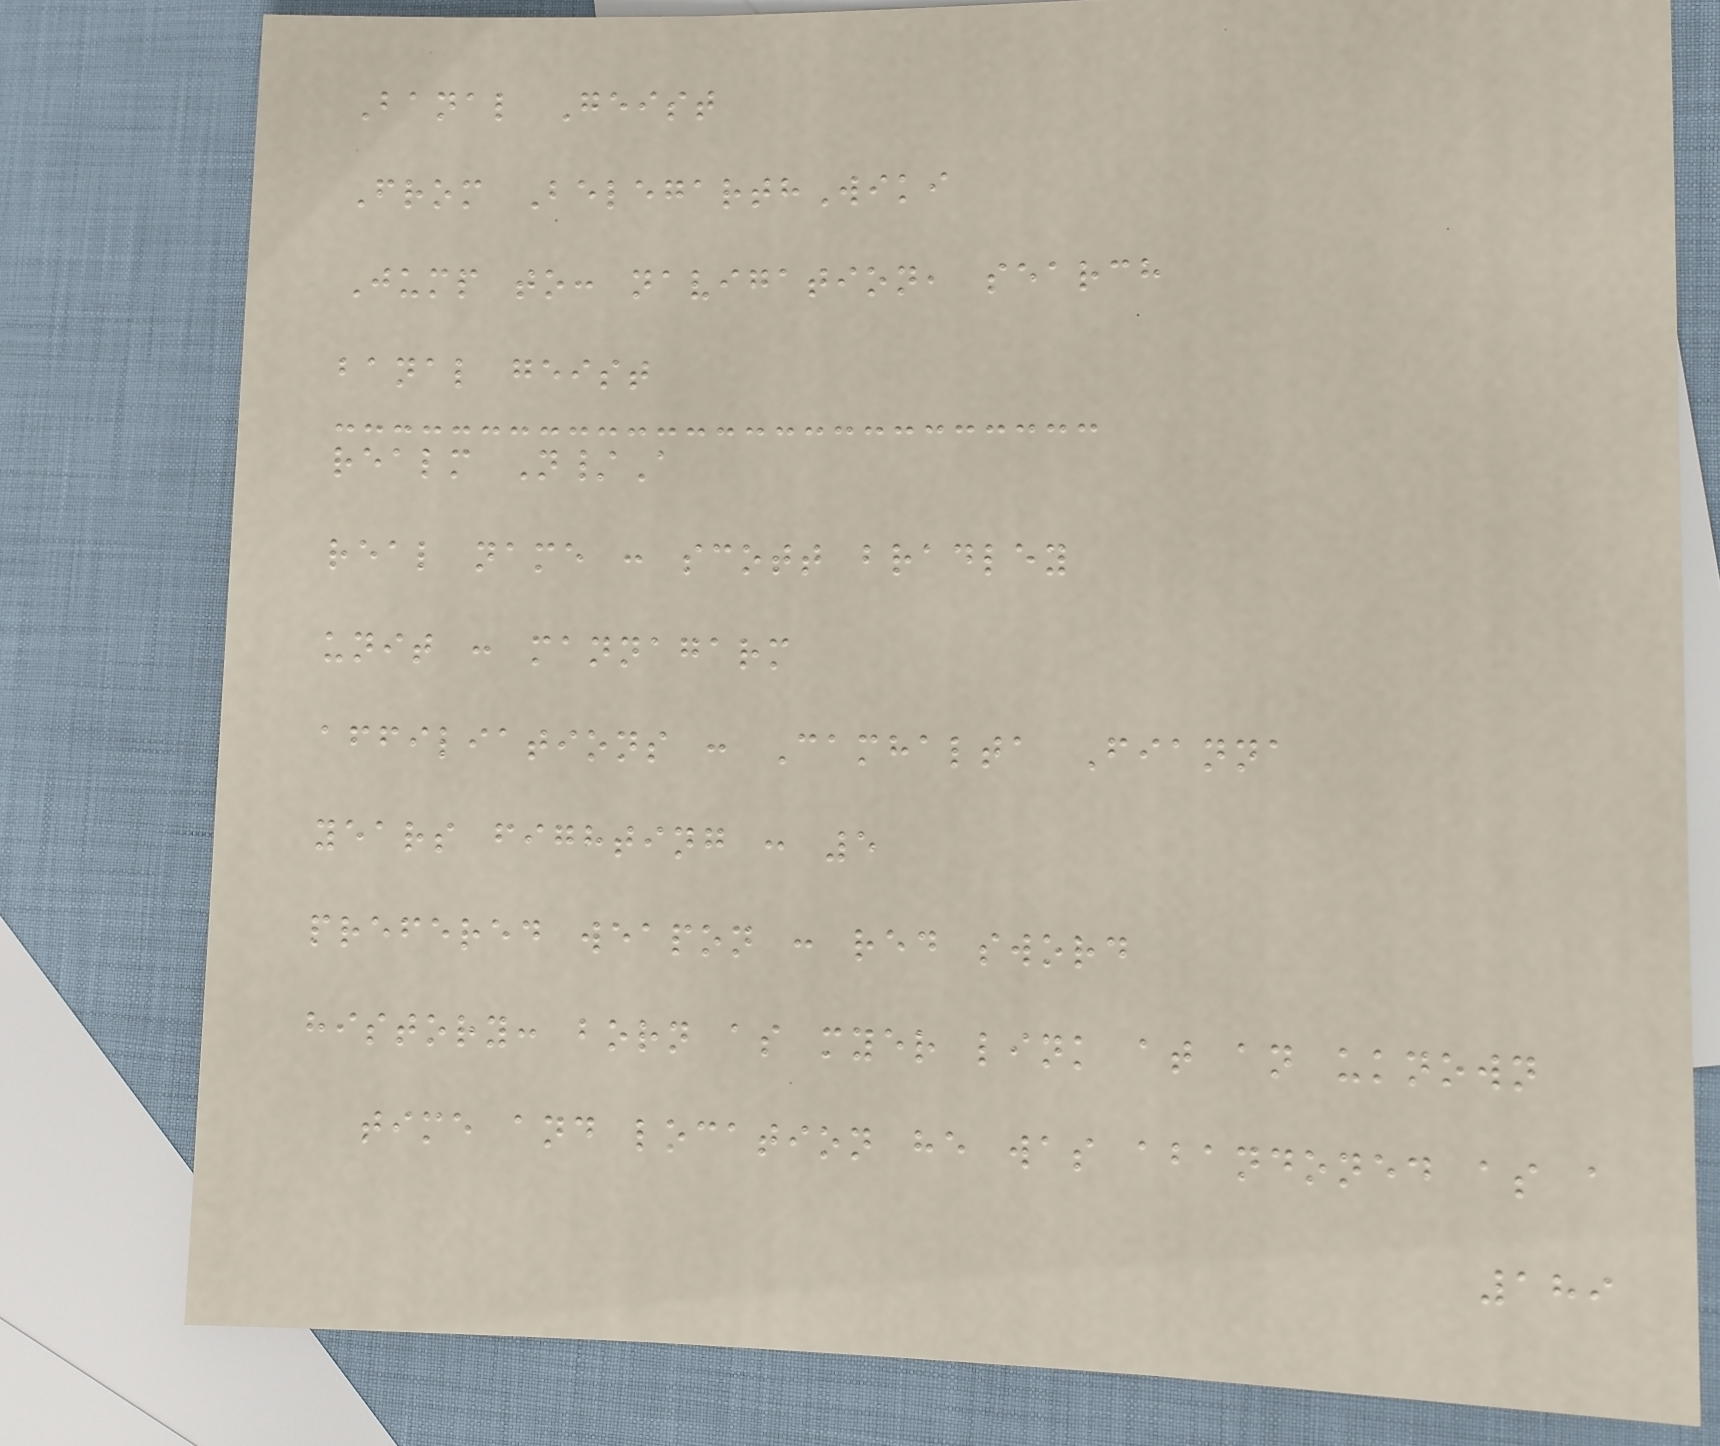Banal Geist
From BelegarthWiki
Jump to: navigation, search
banal geist
realm N/A
real name : scott bradley
unit : mannagarm
affiliations : Camhalta Fianna
years fighting : 5
prefered weapon : red sword
history: born as myer link at an uknown
time and location he was abandoned as a
189
